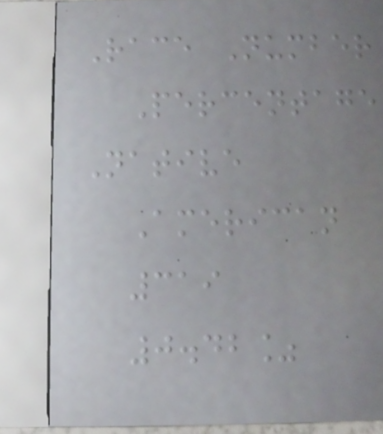Race Number
Percentage
Native
American
319
0.42%
